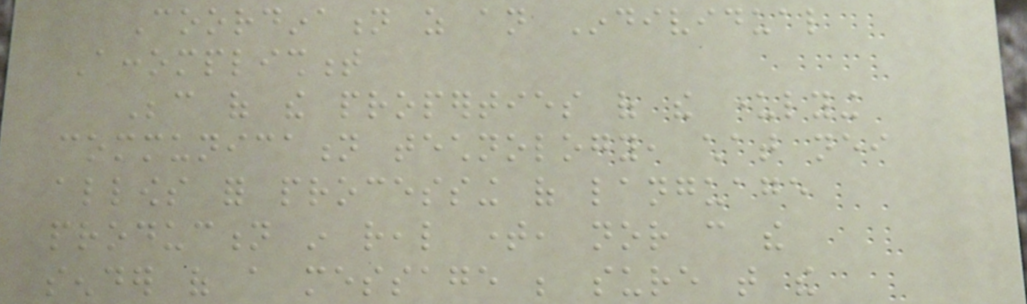Coordination as an Individual
Accomplishment
Because of the properties of the underlying
communication technology, chat neither
allows for processing of language
production in real time, nor can the
sender of a message be sure that the
